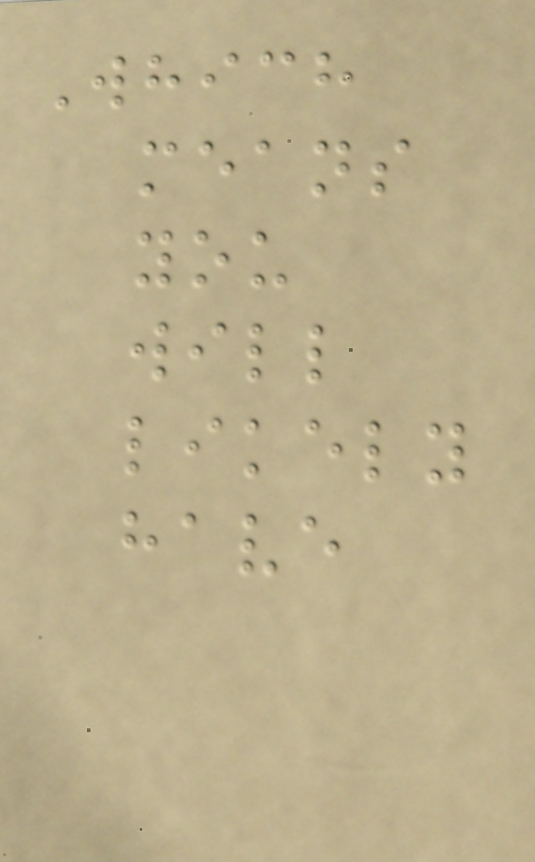Which
means
you
will
likely
have
